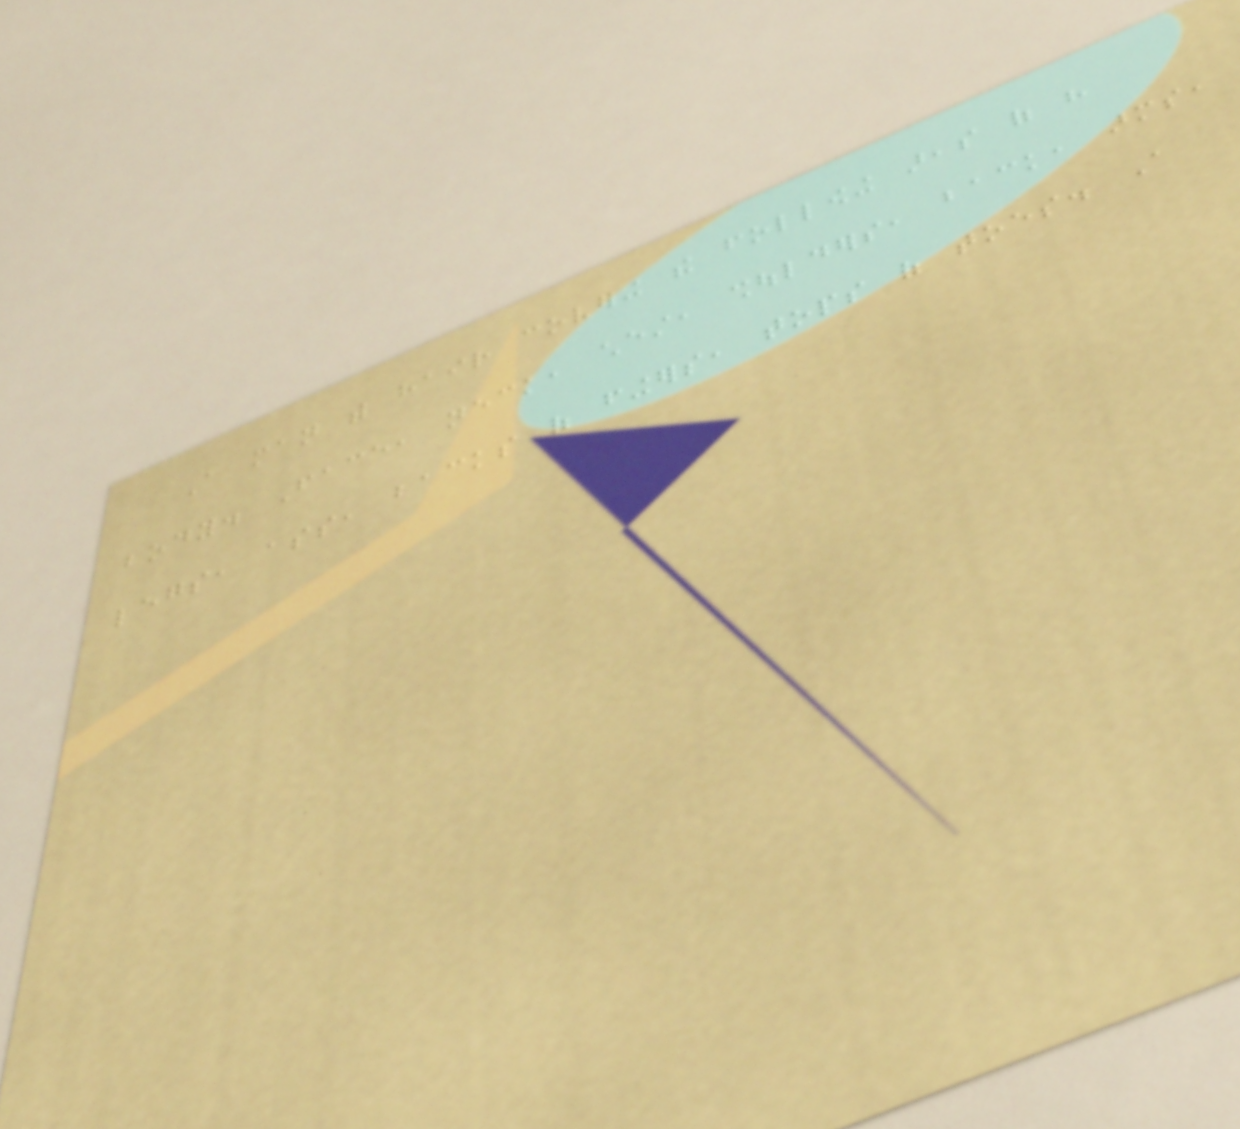A man with hair covering the following areas of his
body. Face, neck, chest, shoulders, back, arms,
legs, ass, backs of fingers, tops of toes. A
